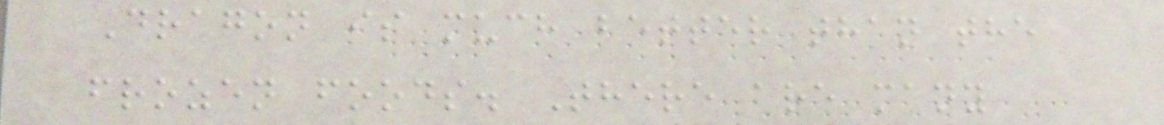Dragon is much better than the
frozen foods. There are many
